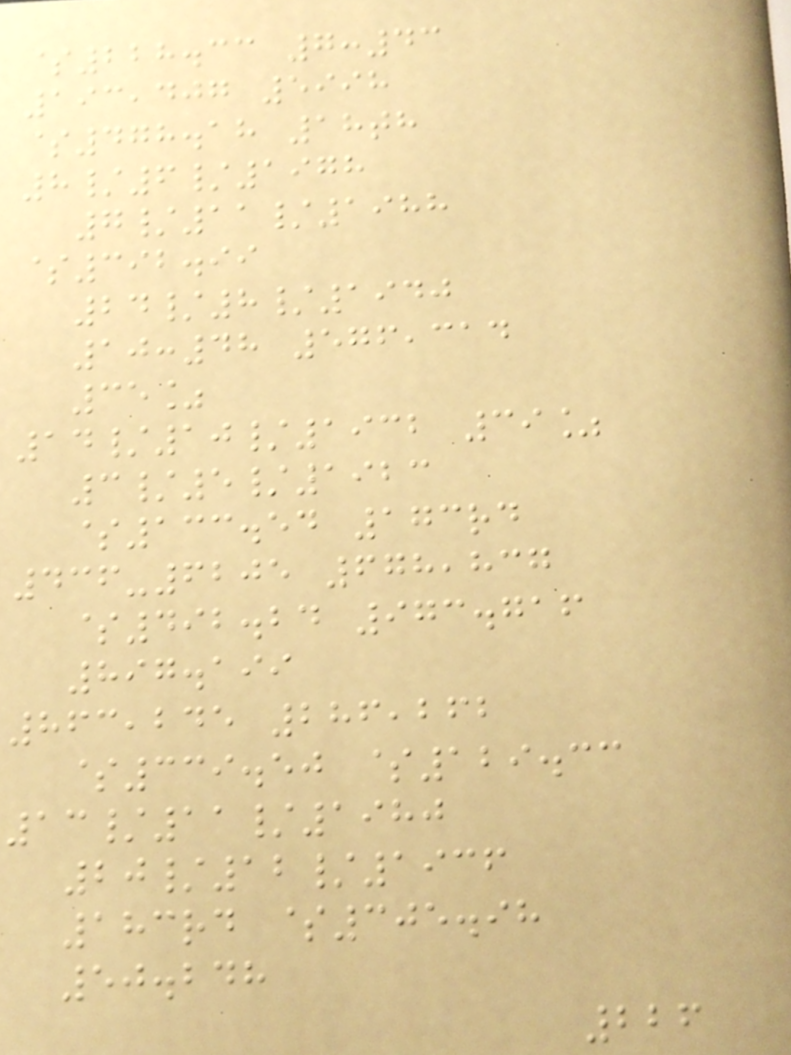$228.33 7:43
193,407 5998
$478.18 18th
8/6/1978
7/11/1988
$392.99
24/8/1940
10:48 576,314
35%
14/10/1932 39%
3/5/1923
$133.54 173rd
436-6205 678,837
$492.24 973.716
897.199
863,245 286,262
$339.50 $129.33
13/11/1980
20/12/1936
183rd $305.98
50.248
226
